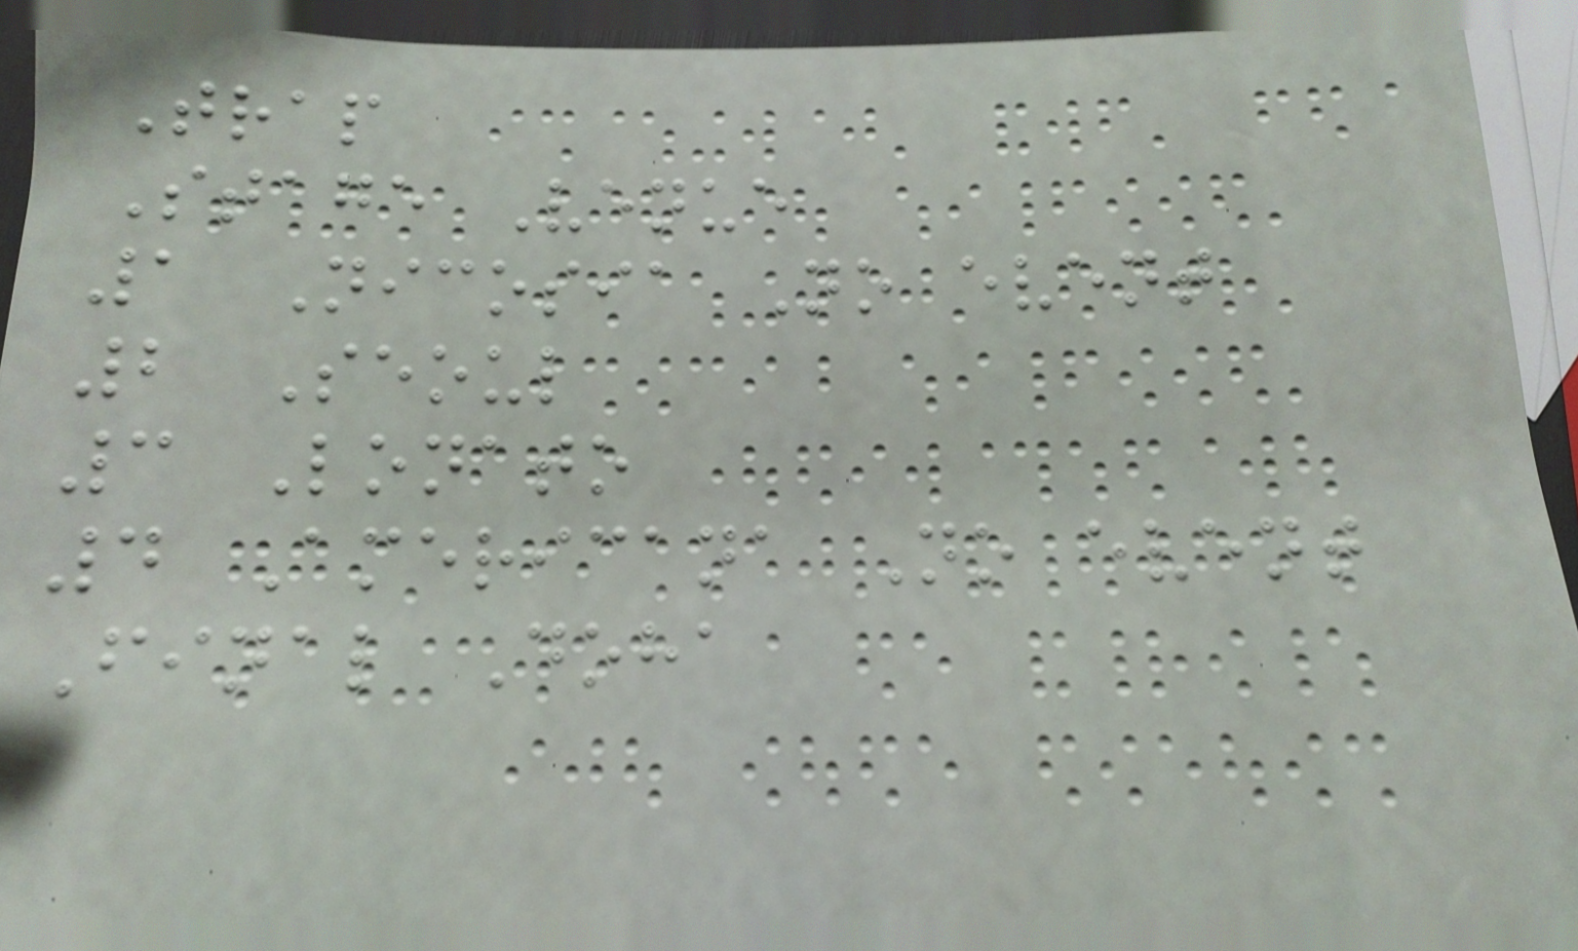Trap
Stage Venue
1 Nicosia No event
2 Seoul
3 Lonato
4 Americana No event
Final Doha
